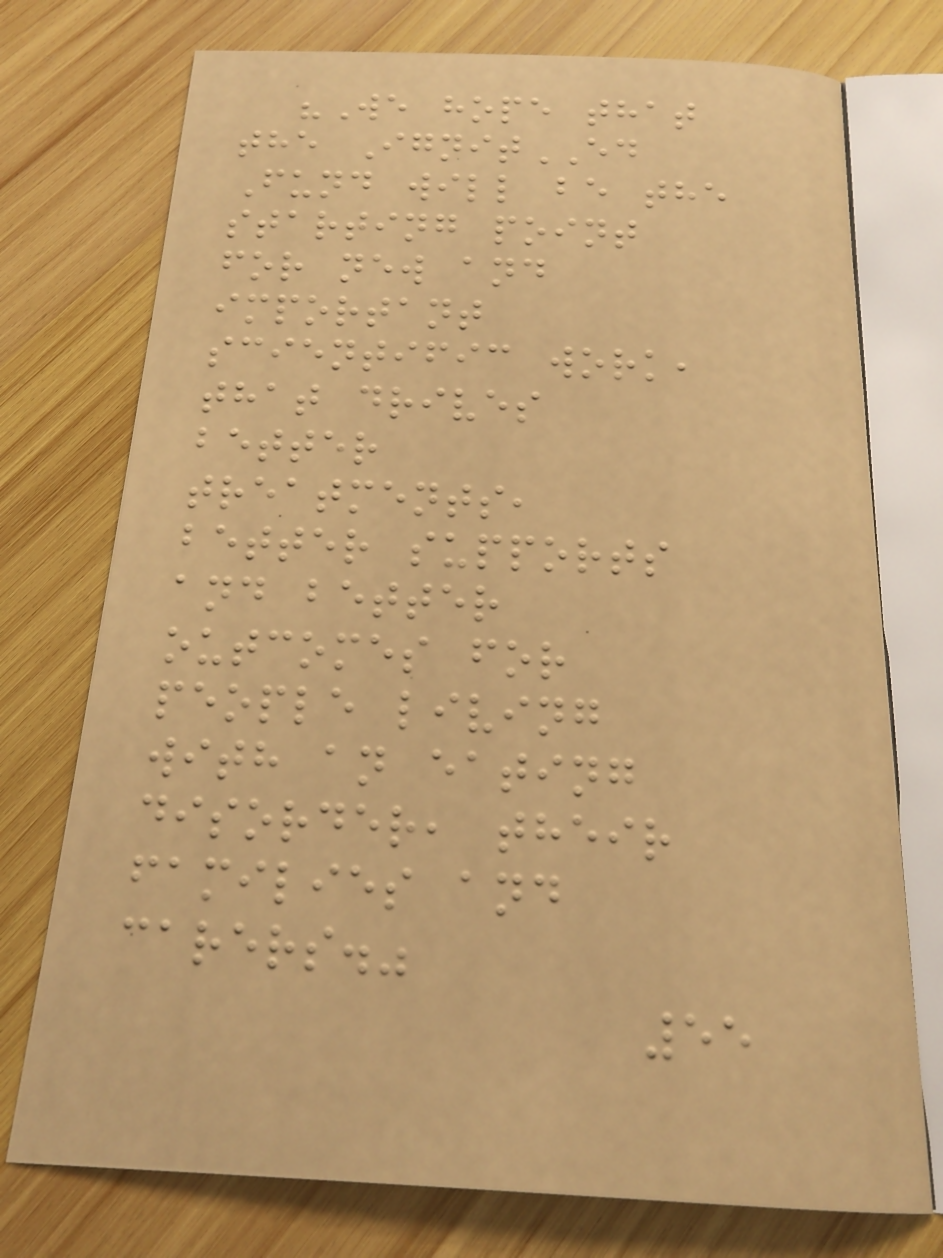"We hope that
the IgnitED
Fund will be the
starting point
for new and
important
scientific work,
that drives
better
treatments,
better supports
and better
outcomes for
people living
with an eating
disorder, their
families and
carers."
55
